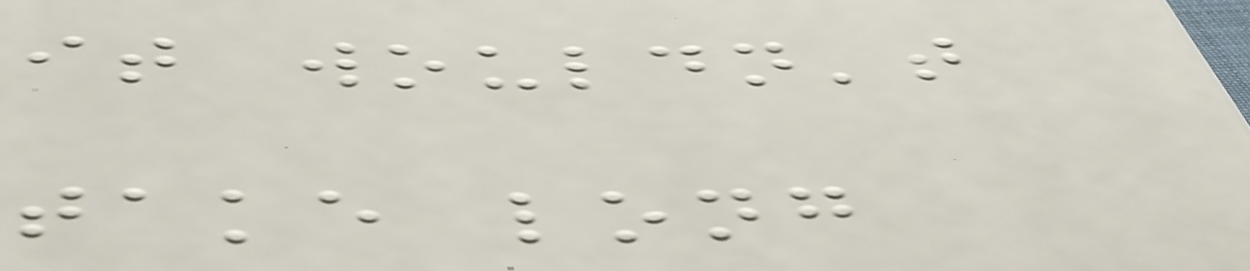it wouldn't
take long
